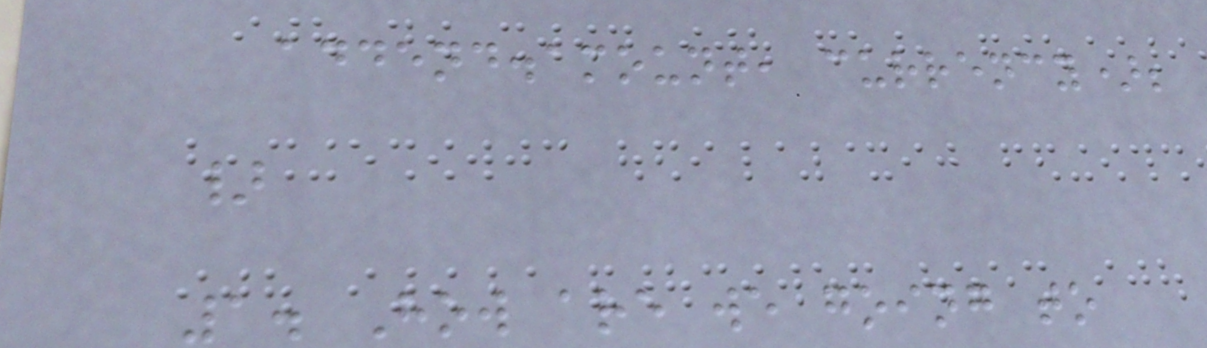addend.amount, currency);
}
1. How are we going to
